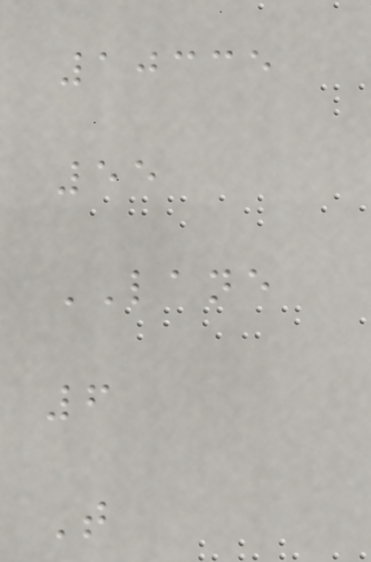10335
55
LANE
6
T
